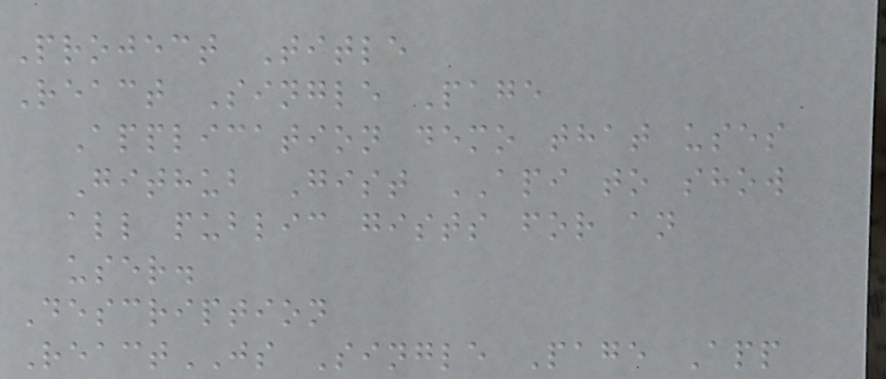Project Title
React Single Page
Application demo that uses
Github Gist API to show
all public gists for an
user.
Description
ReactJS Single Page App
